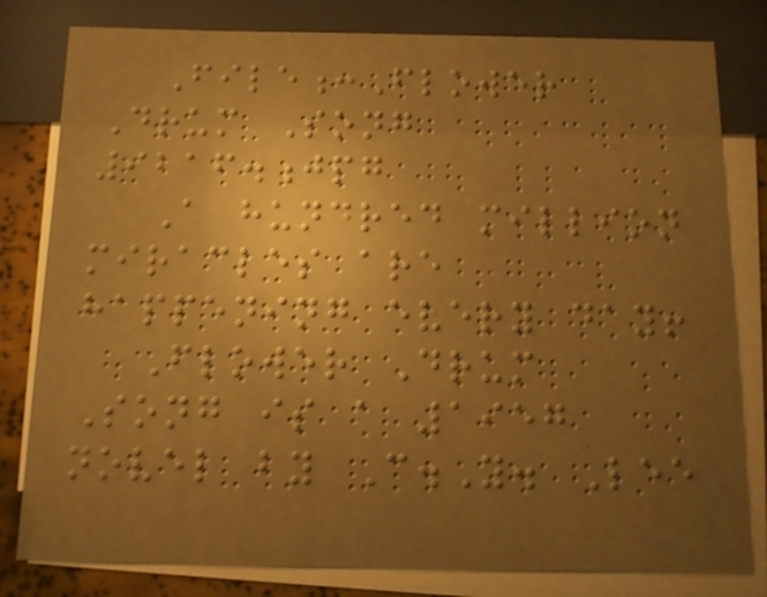File:Flower
Drum Song
9216.jpg
A hundred million
miracles are
happening every day!
Flower Drum
Song is a 1957
novel by C.Y. Lee
